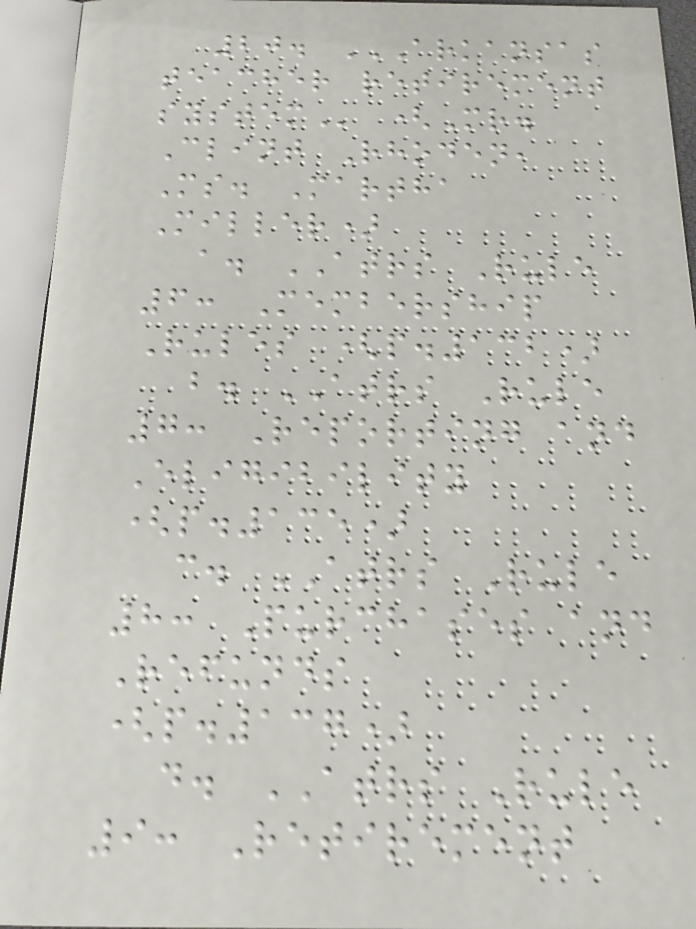20. ARKANSAS
TEACHER RETIREMENT
SYSTEM (Mr.
Clint Rhoden,
Ms. Martha
Miller)
a. ATRS Rule
6: Membership
Rules (p.132)
b. ATRS Rule
7: Reporting and
Eligibility
(p.135)
c. ATRS Rule
8: Purchases and
Refunds
(p.137)
d. ATRS Rule
9: Retirement
